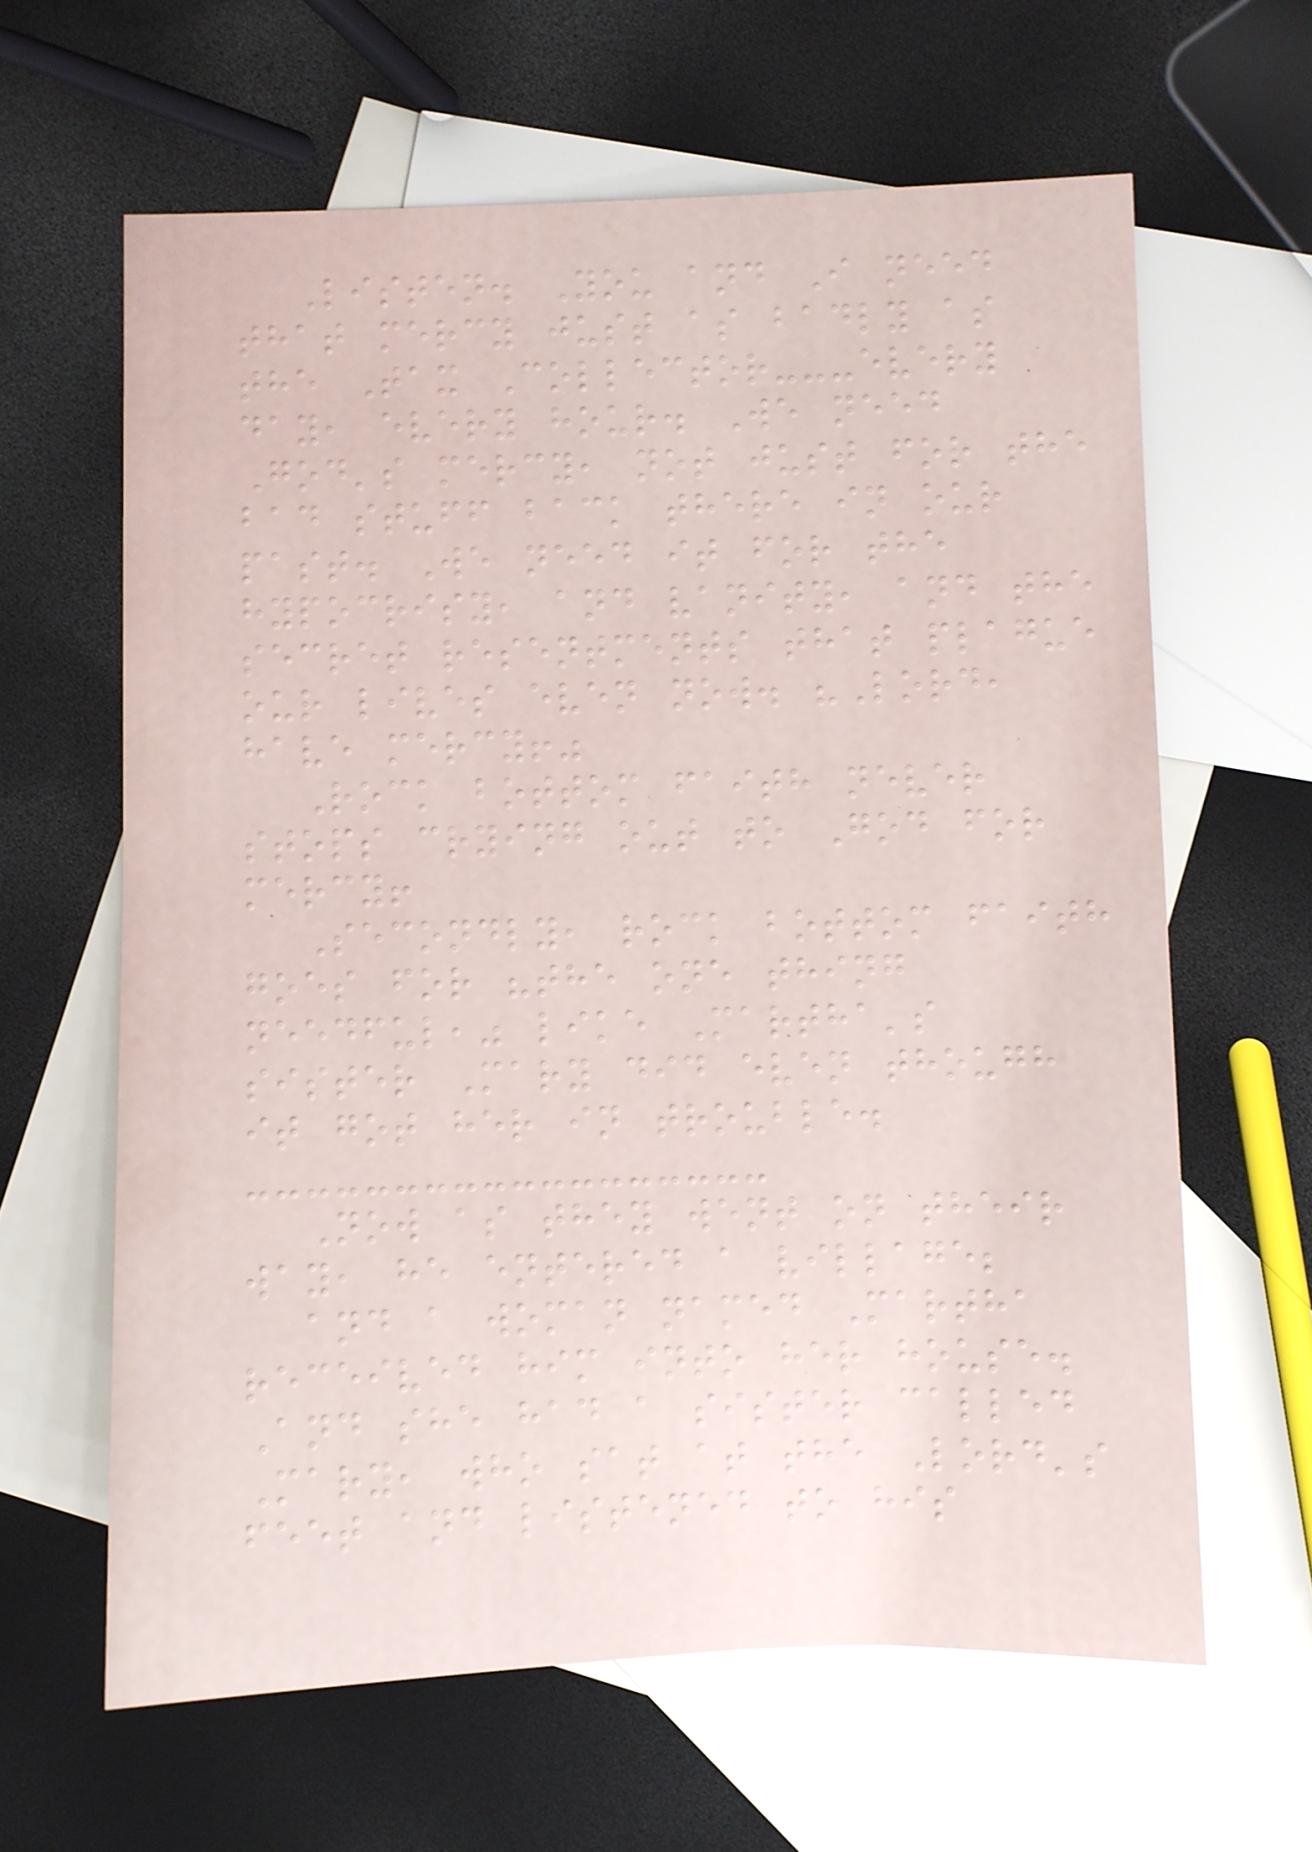Listen. You and I need
that mercy just as badly as
the Tax Collector---every
day, every hour. We need
God's mercy, not just for the
bad stuff back there in our
past. We need it for the
hypocrisy, and vanity, and the
secret resentments that plague
our lives even now. "Lord,
have mercy!"
Rock bottom faith never
stops crying out to God for
mercy!
Secondly, rock bottom faith
goes for "the one thing
needful," like Martha's
sister Mary did even though
it got her in trouble.
Now as they went on their
way, he entered a village;
and a woman named Martha
received him into her house.
And she had a sister called
Mary, who sat at the Lord's
feet and listened to his
